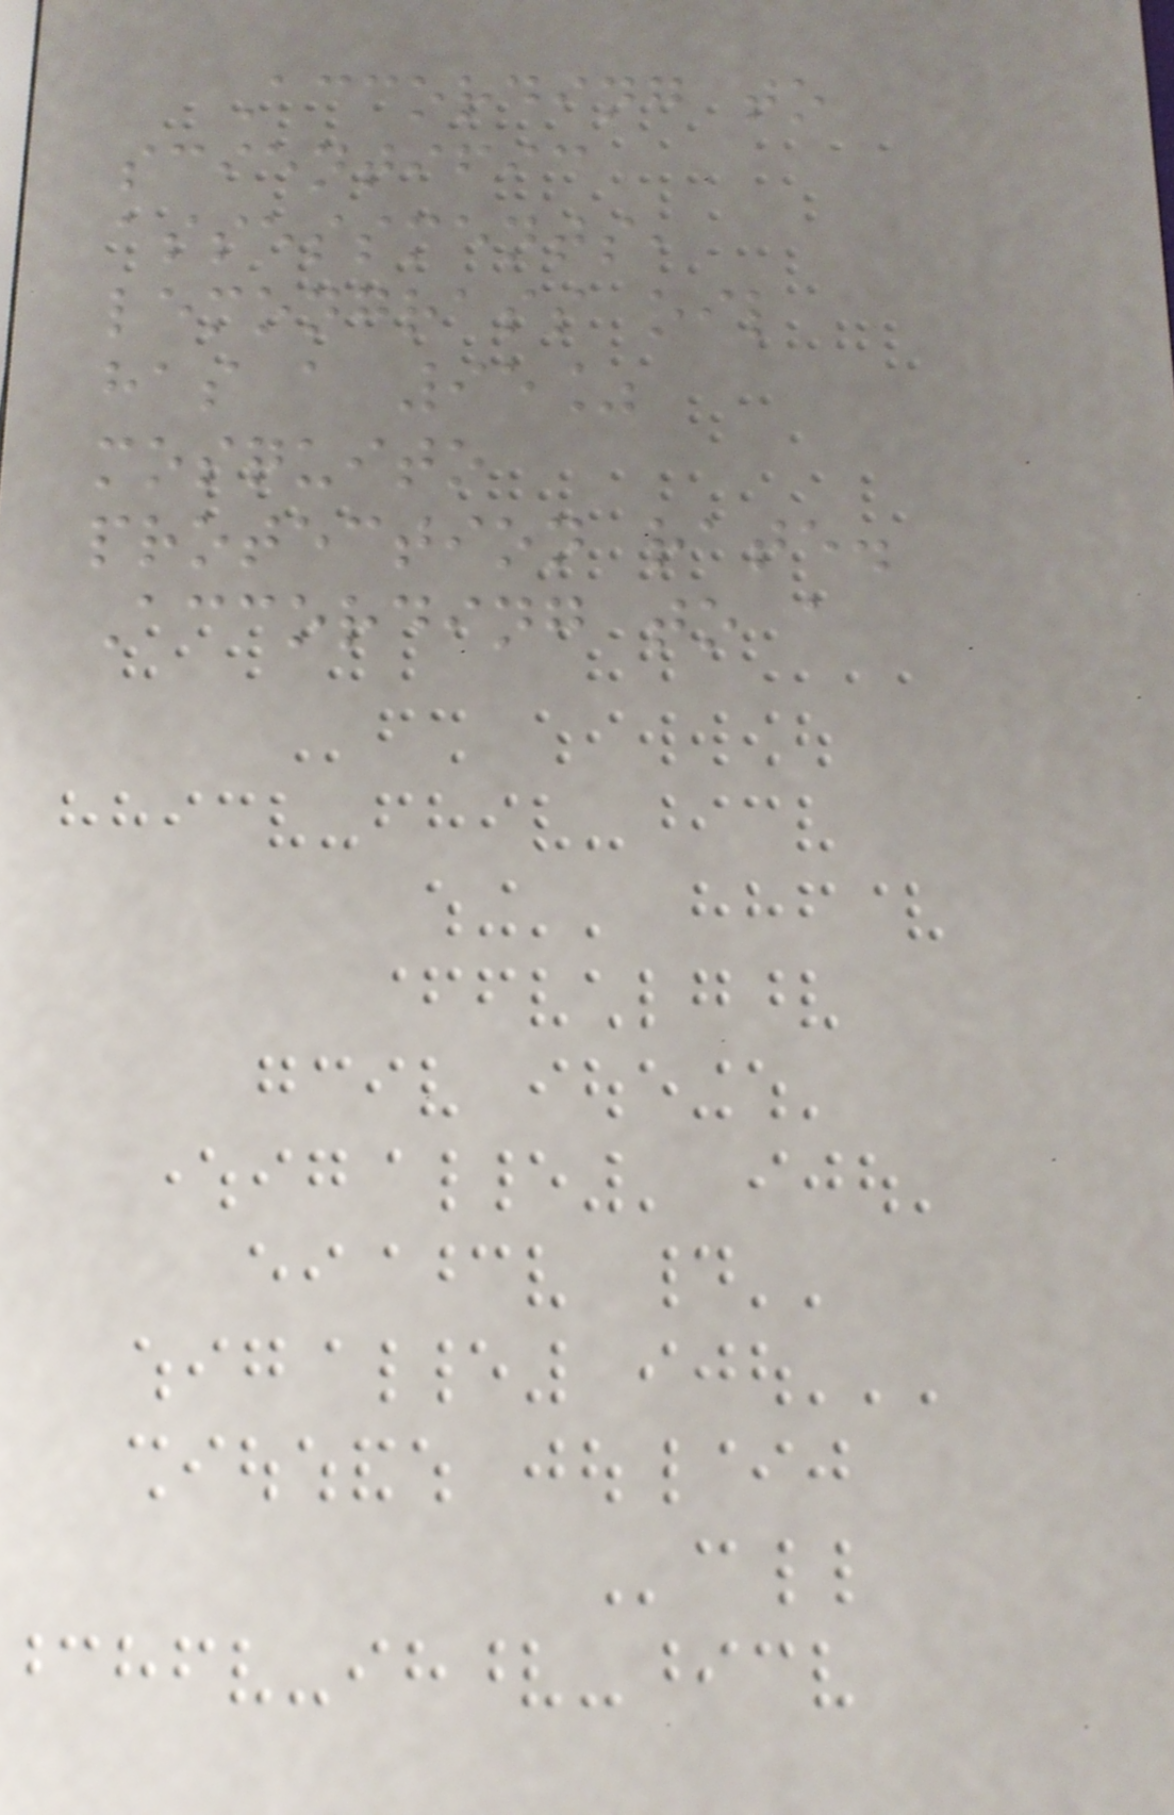According to
scientific
assessments,
lemongrass oil
has a 95%
mosquito
protection rate.
According to a
